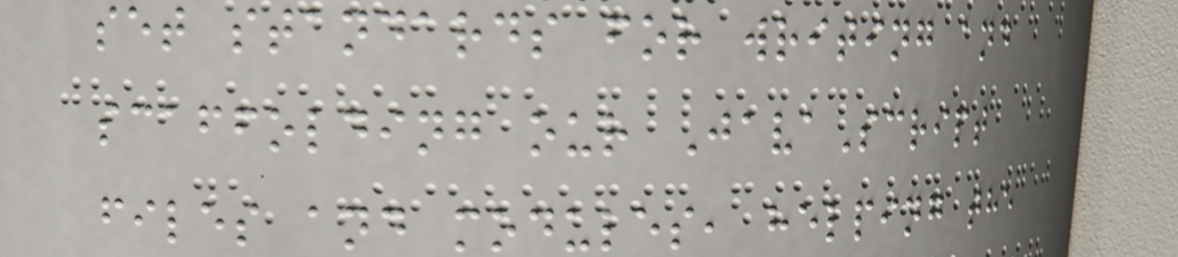set standards for writing and
scaffolding our JavaScript
files and modules, helping the
